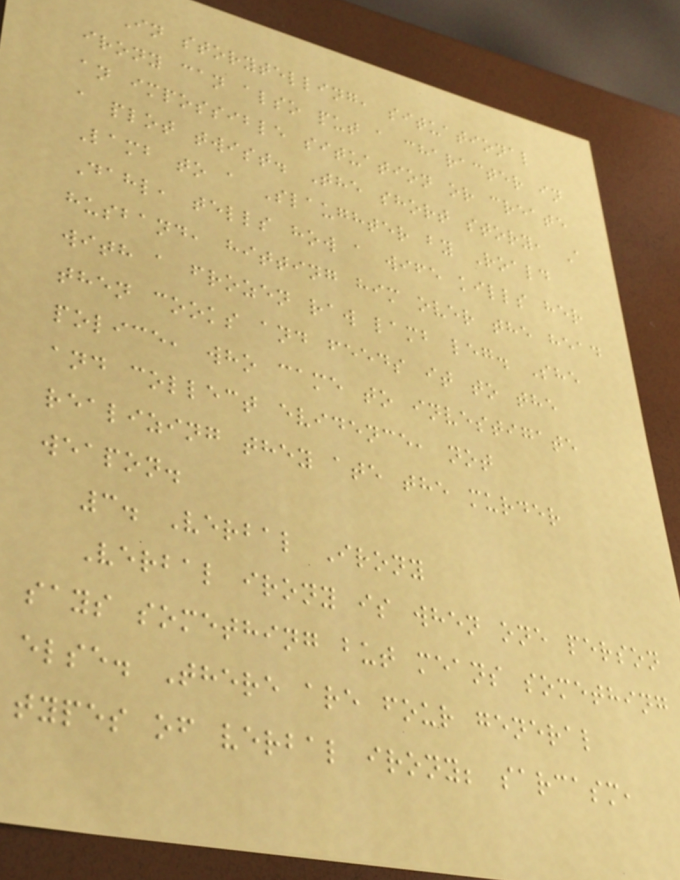In storytelling, situational
irony can also put a character in
an impossible situation or create
a plot twist. The short story, A
Lamb to a Slaughter by Roald
Dahl, tells how a wife kills her
husband, hitting him over the head
with a frozen raw lamb leg. She
then cooks and feeds it to the
police, who came to investigate
and collect evidence, not
realizing they ate the murder
weapon.
3. Verbal Irony
Verbal irony is when one person
says something but means something
else. There are four general
types of verbal irony; sarcasm,
